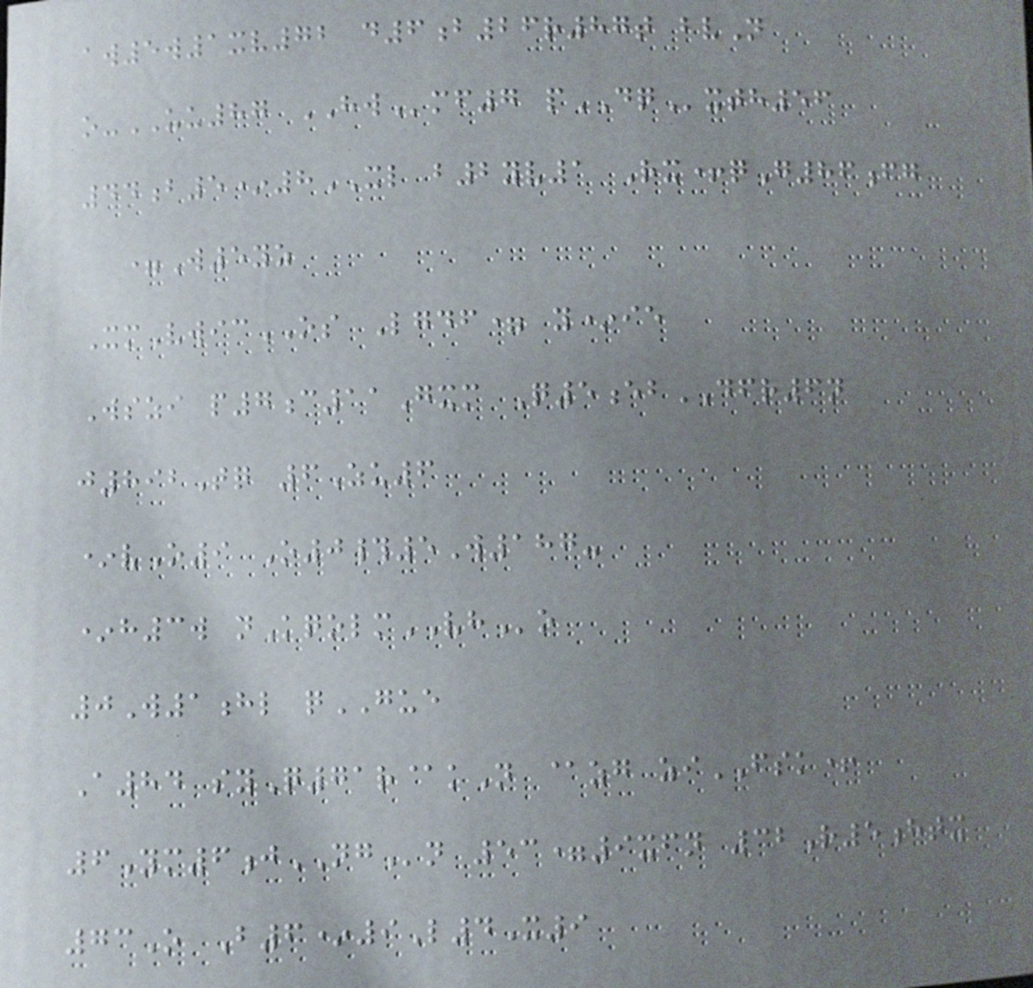aw5w1xv72 d6b26r87t bvN
o-UU87 HWmf7 pDQxth56
44b5*8XL b2yv1 Rx+qG86fg
=W5yz
XmVwicOS Lgdf= y*ie
Wszi p7c11Gxm Q5ebDFR6n
j892Tq 6Zu6
*vO9 O0#5W187-
*h3w nKqolmVHo
0W1hl qGUE
A84 syQ71r@kN @zg ziFSK+
6Ym6jNGn 53=9xfn 32R5htx
73O B6*9L4X9
